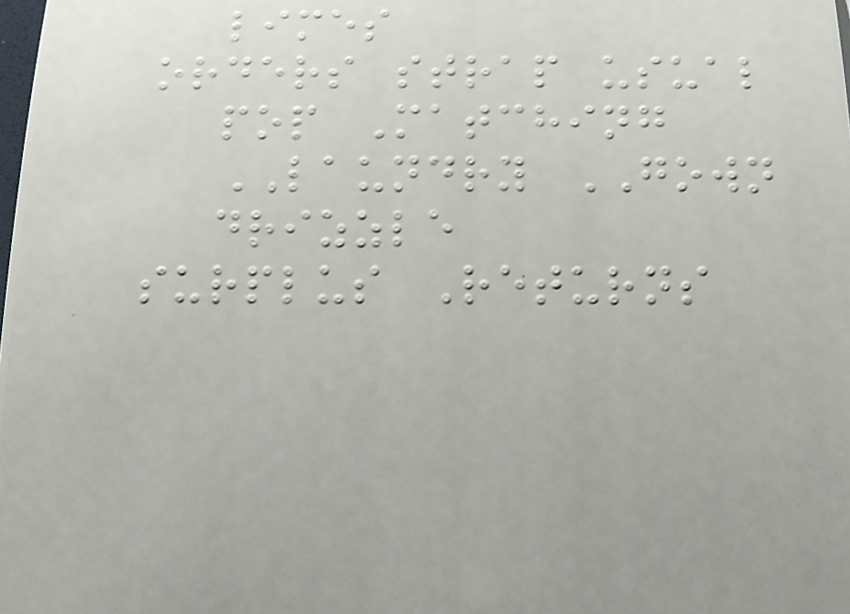limes
orders strap usual
pop Matching
LAUNDRY GOWN
drizzle
surplus Returns
